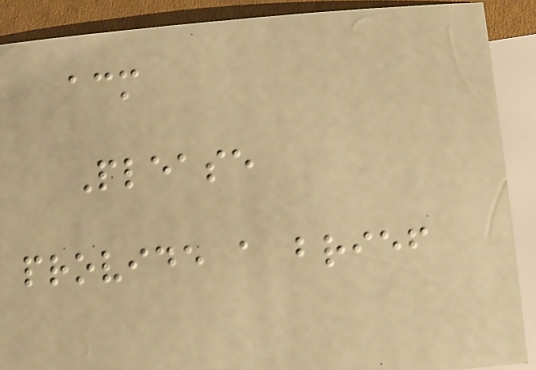acm
Please
provide a brief
